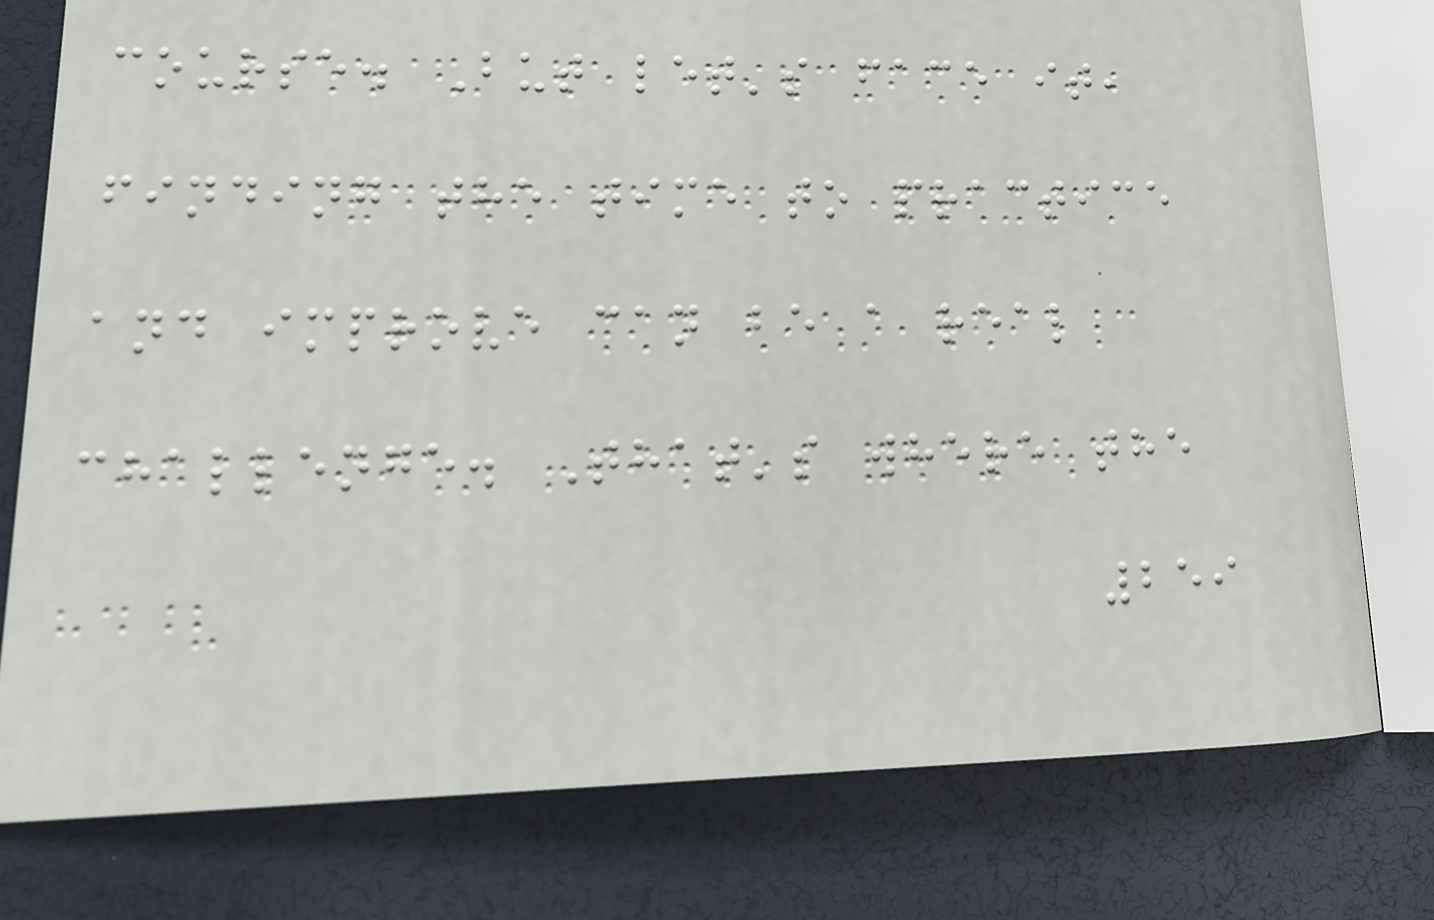course. But let's face it,
finding the time to practice
and improve can be a real
challenge. That's where the
259
